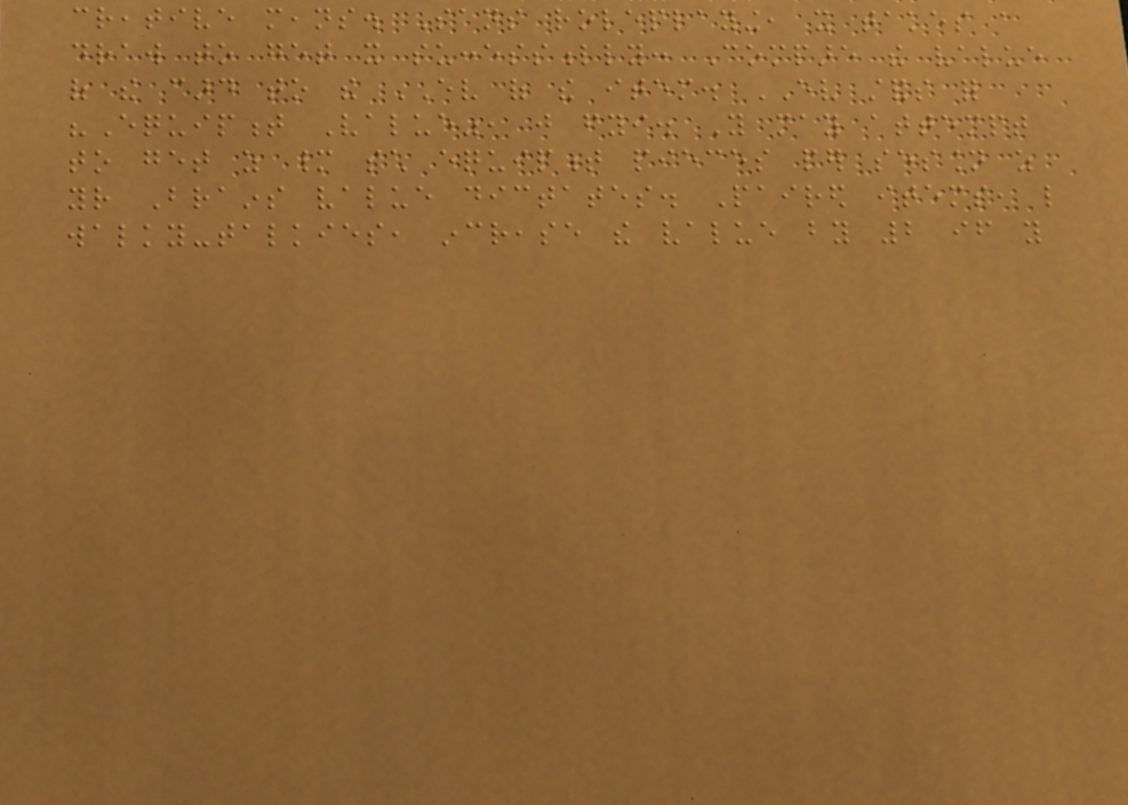creative means. Sans roleplaying, it takes a
draw to get it successfully: Compare the value
of the card to the EV of the item. EV stands for
"Equipment Value", just fyi. You may attempt
to get as many such equipment pieces per session as
your Brains value dictates. Paired items, like
walky-talkies, increase the value by 2 if you
